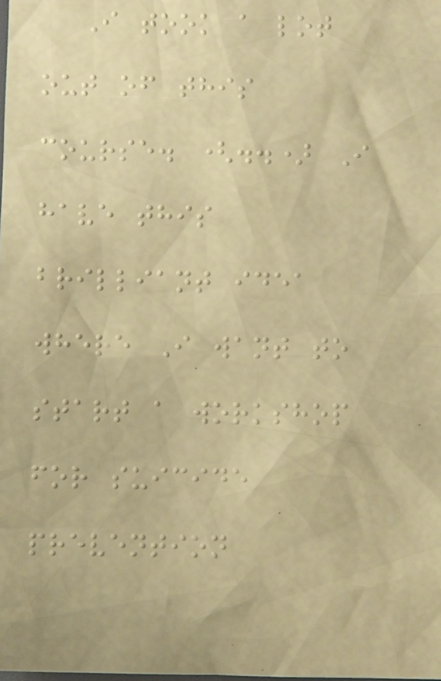I took a lot
out of this
course. (..) I
have this
brilliant idea
where I want to
start a workshop
for suicide
prevention
